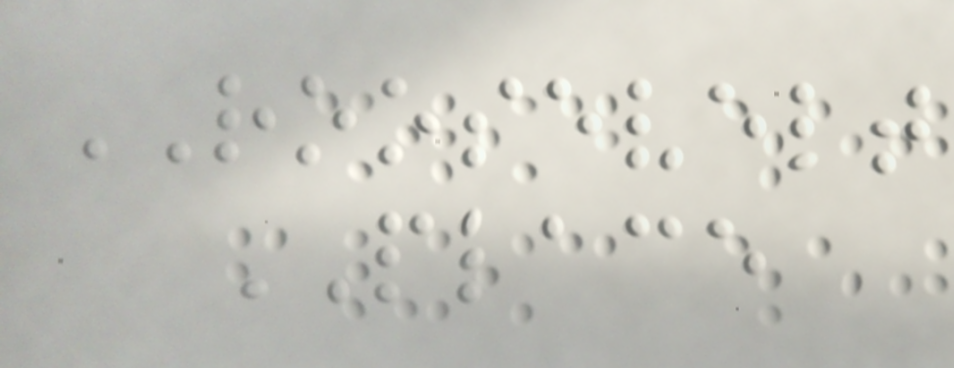ROOSEVELT
PLACE
